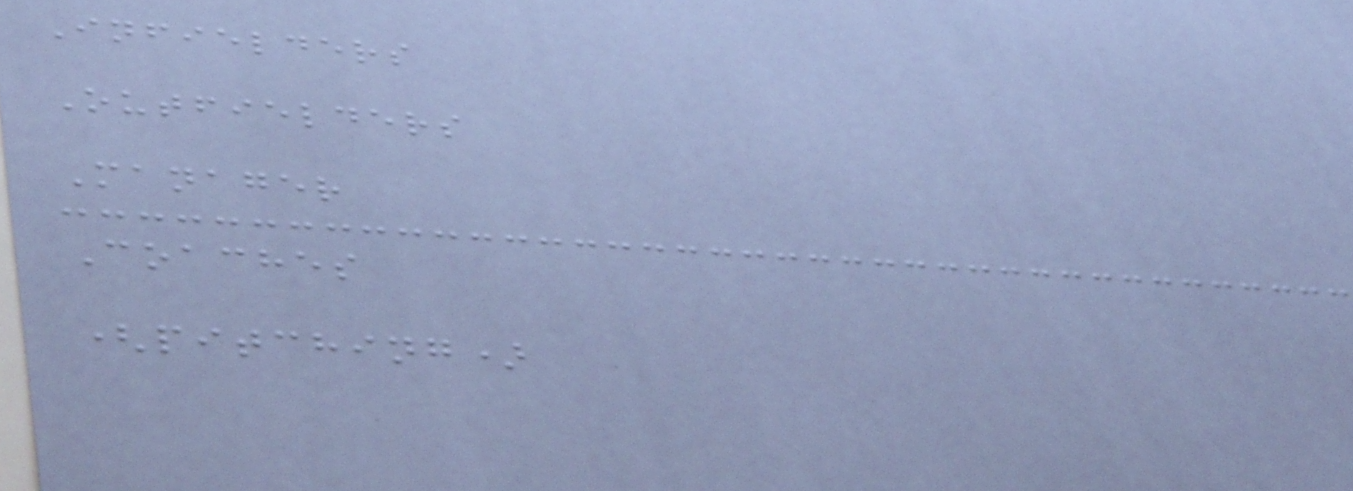Infielders
Outfielders
Manager
Coaches
(pitching)
